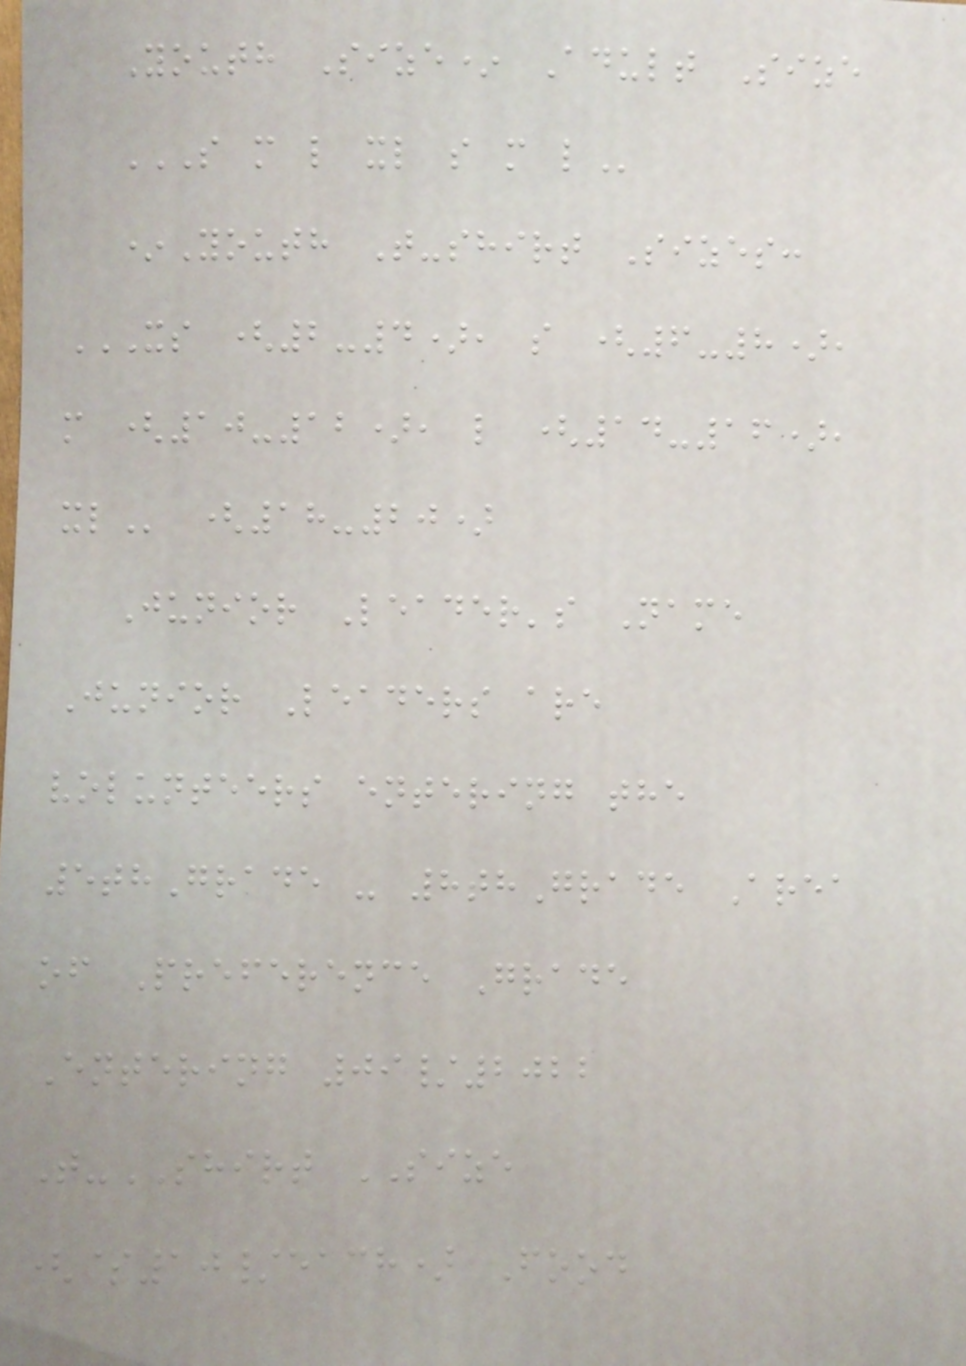Youth Size* Adult Size
S M L XL S M L
*Youth T-shirt Sizes:
XS (2-4), S (6-8),
M (10-12), L (14-16),
XL (18-20)
Junior Leader's Name
Junior Leaders are
volunteers entering the
5thGrade - 8thGrade Area
of Preference Grade
Entering 09/2022
T-SHIRT SIZE
($10/each) Food
